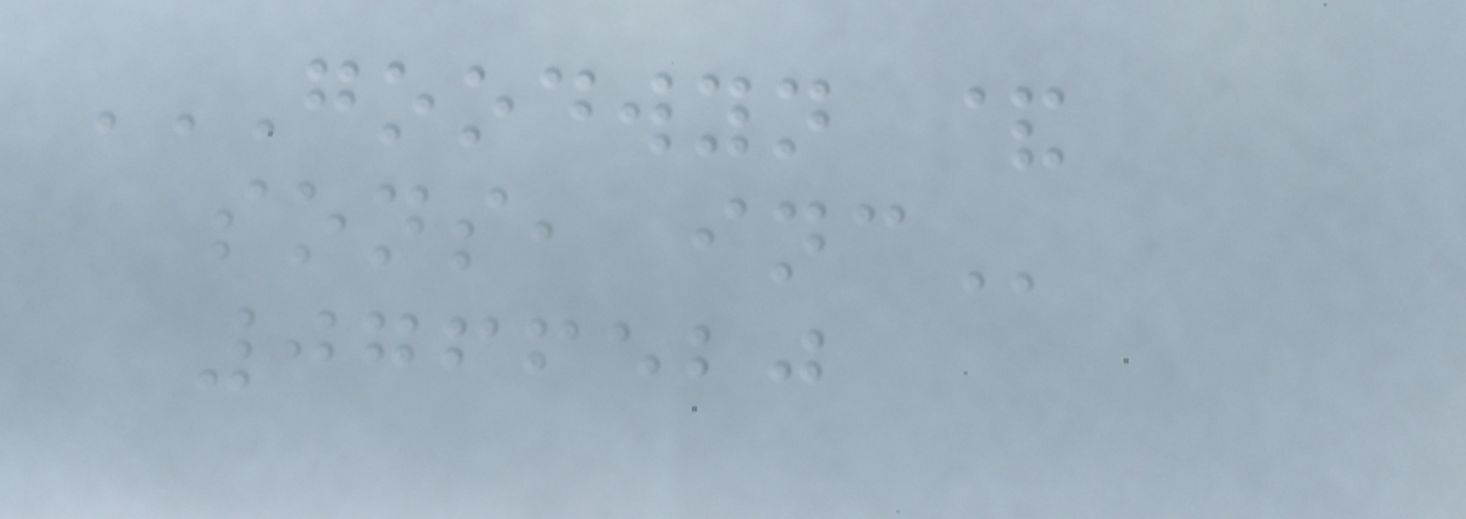GOODWYN &
SONS, INC
0766520
